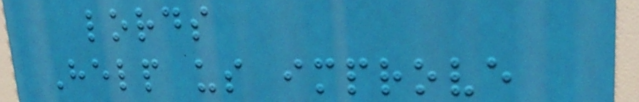lords
Help us improve
